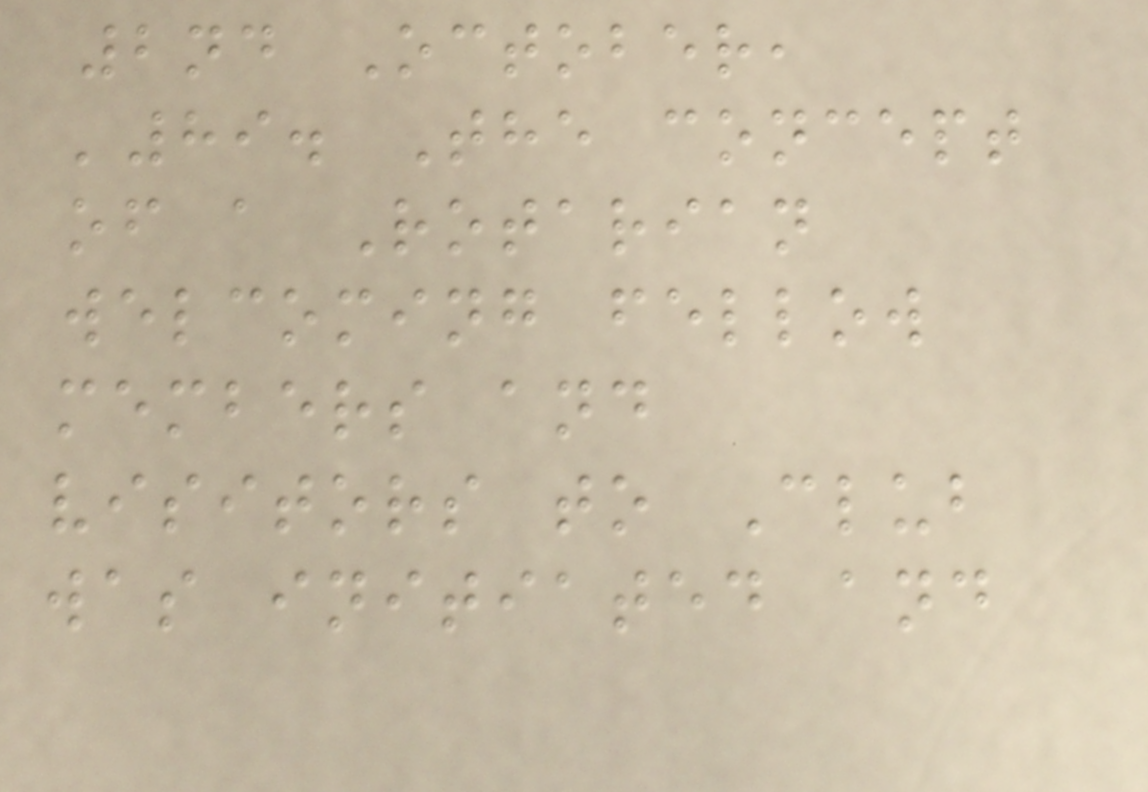2nd October,
'89. The concept
of a Rotarian
welcoming fellow
members and
visitors to Club
was initiated and
